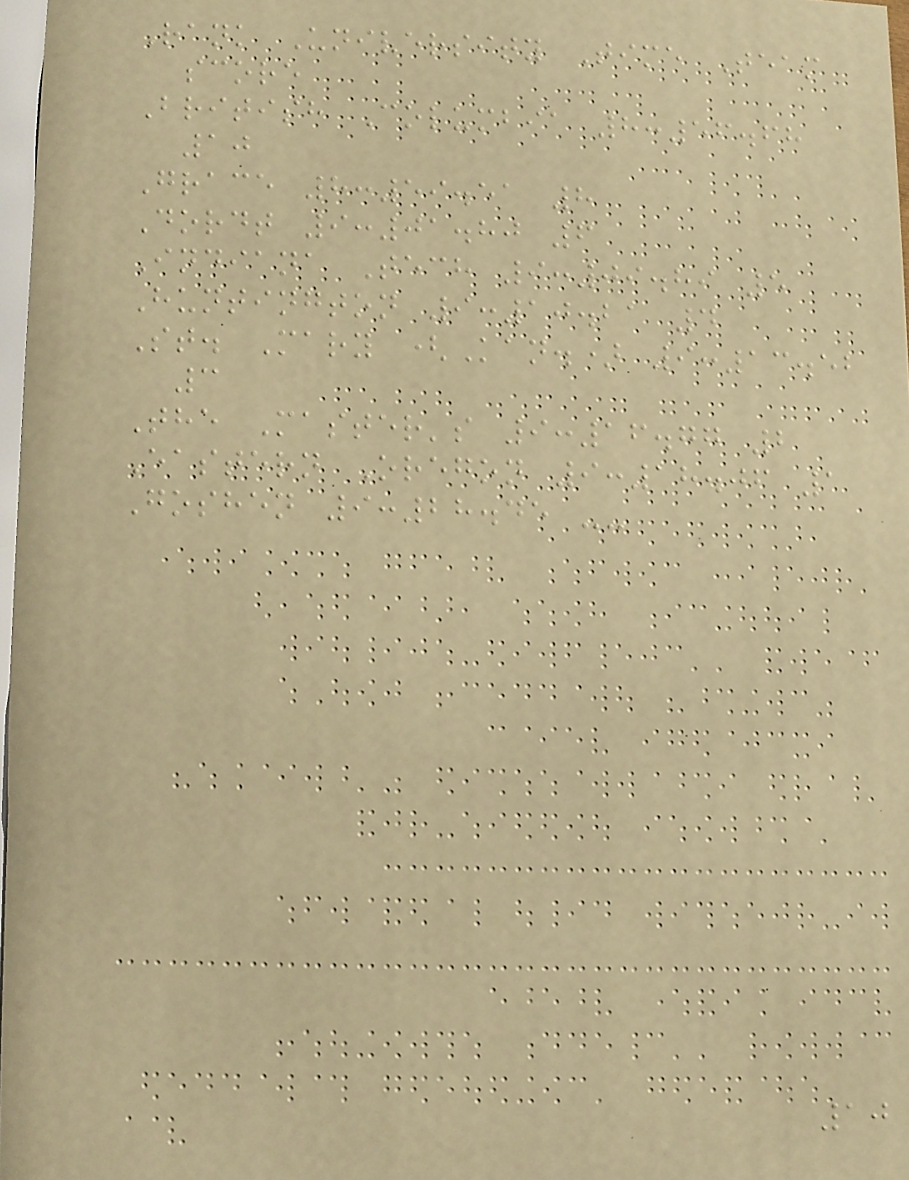Rank University Time Team
score
British Columbia 8:56.68
10
Grace 8:59.51 8
Dordt 9:01.80 6
Indiana Tech 9:09.89 5
Huntington 9:10.21 4
St. Mary (Kan.) 9:13.52
3
The Master's 9:16.77 2
Eastern Oregon 9:18.06 1
Goshen 9:28.45 --
10
